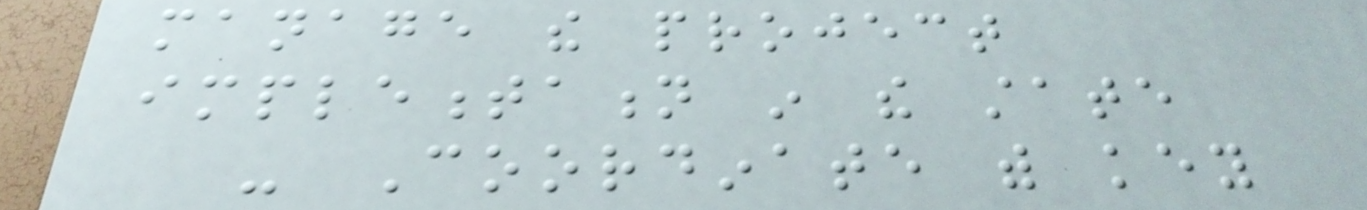manage the project
implementation in the state
- Coordinate with key
